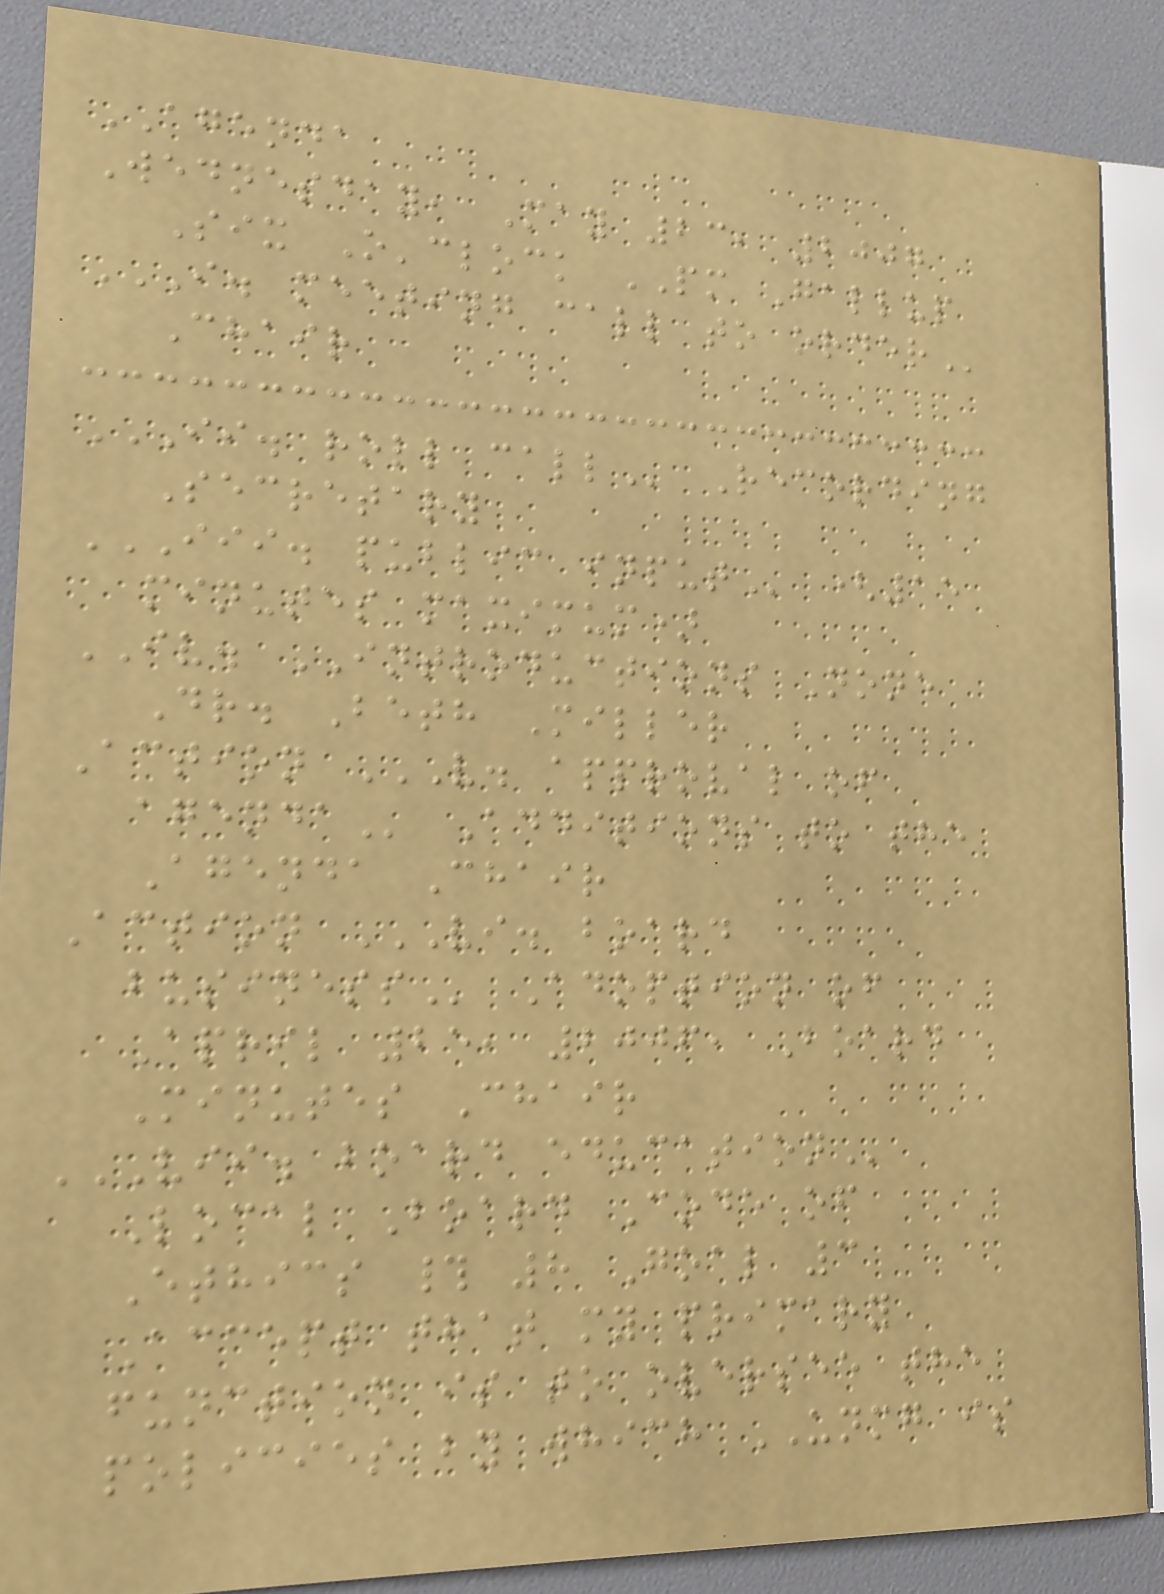AGENDA
Wednesday, May 23, 2007
Six O'clock PM Gallup
I. MEETING CALL TO ORDER
Chair
II. ROLL CALL Recording
Secretary
III. PUBLIC INPUT (15
minutes maximum)
IV. INTRODUCTIONS None
Dr. Beth Miller
Action V. APPROVAL OF
AGENDA Additions to the
Agenda Chair
Action VI. BOARD
BUSINESS Adoption of
April 25, 2006, Board
Minutes Chair
VII. BOARD EDUCATION
Local Board Code of
Ethics # 8 Goal 3
Accept that my primary
function is to oversee the
policies by which UNMG is
